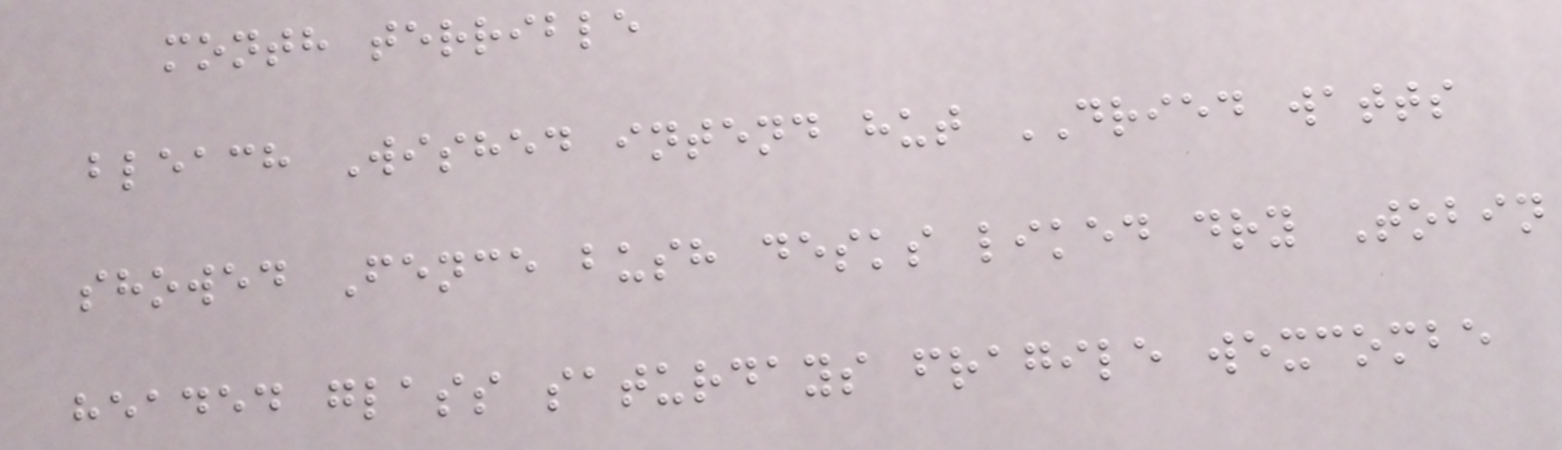month terrible
bleach Wished intend hut DRIED watts
showed Fence bush desks liked dry Tobin
headed glass saturdays fragile wexcombe
